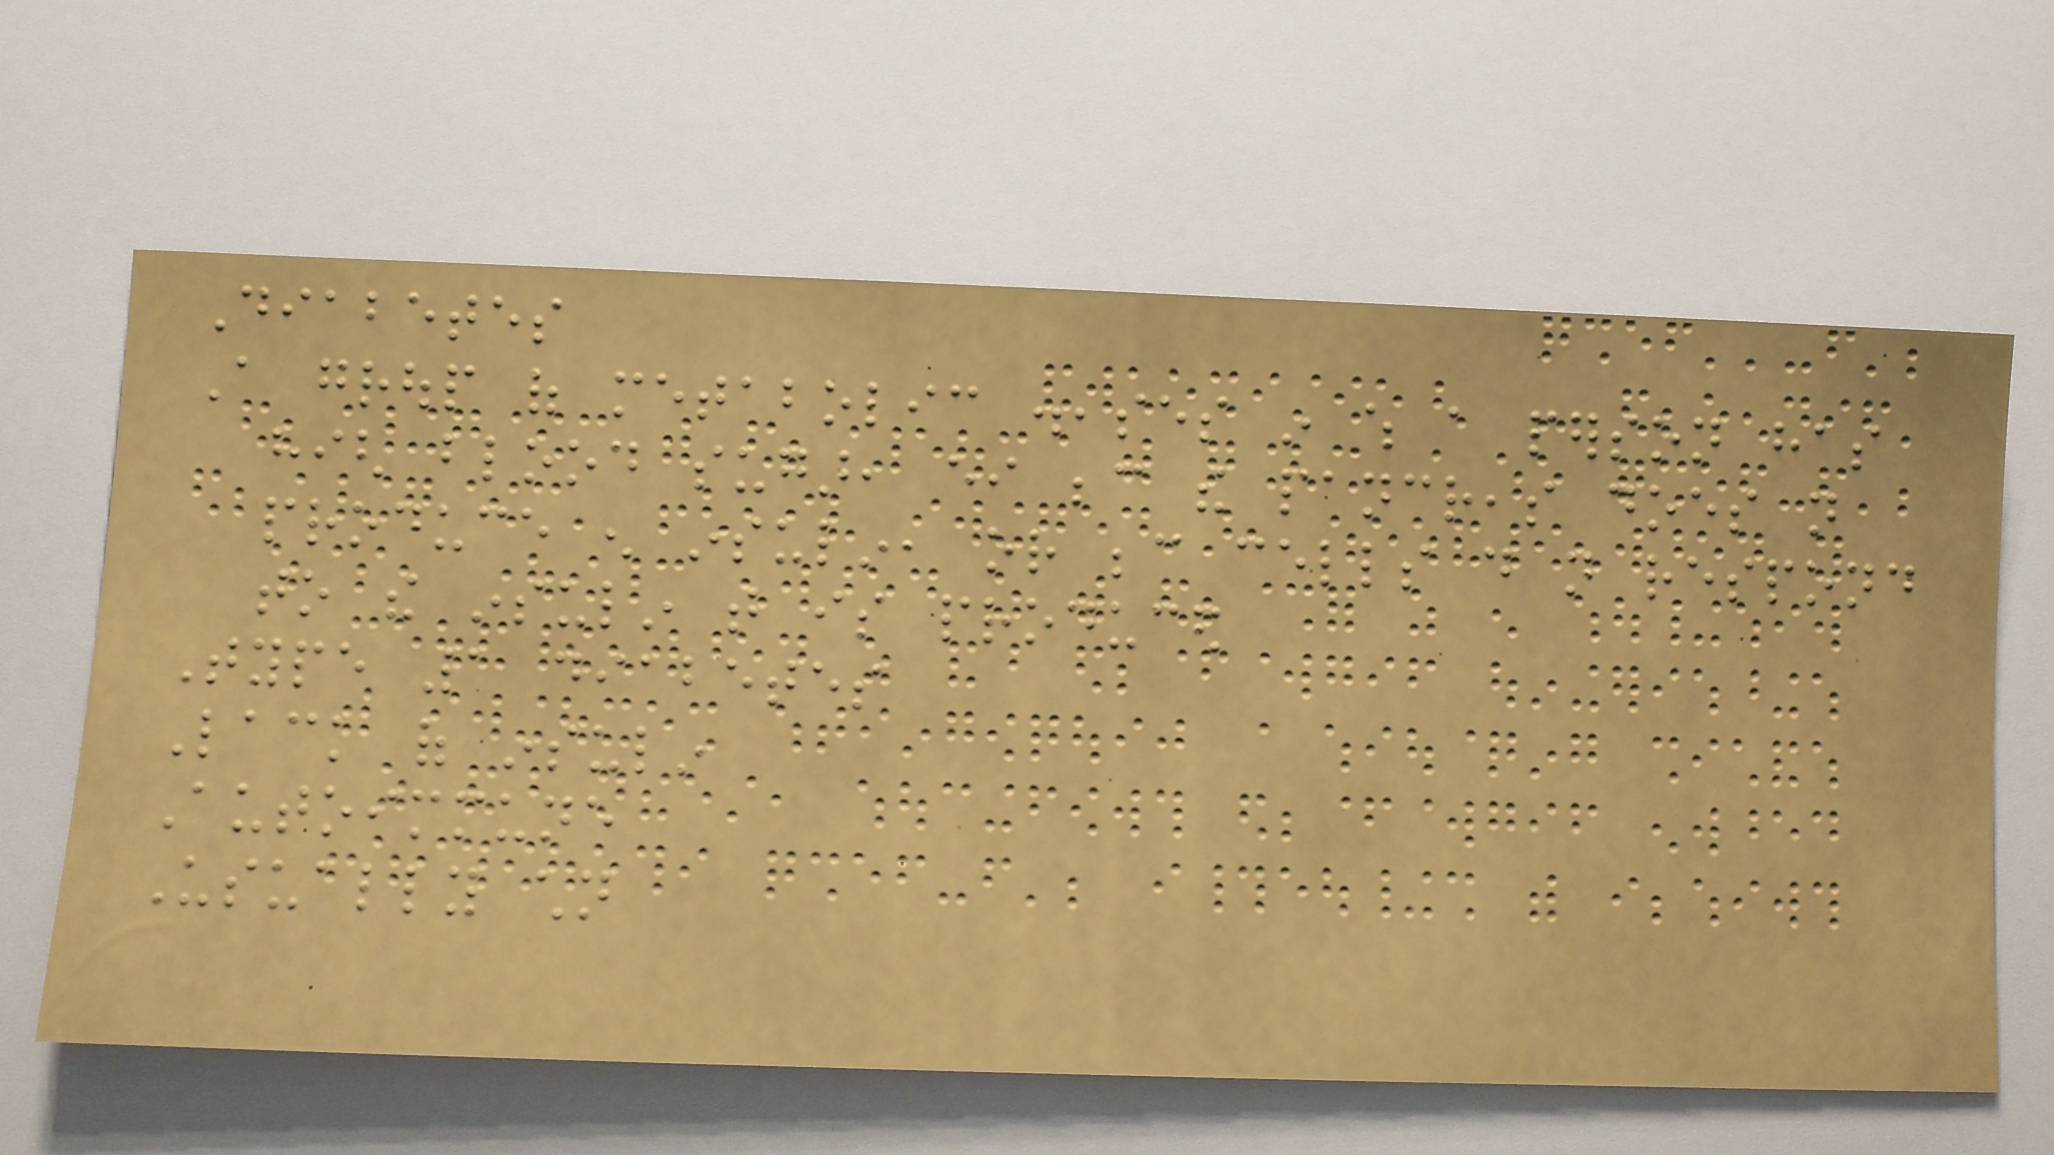Diabetes
A group of metabolic diseases in which a person has
high blood sugar, either because the pancreas does not
produce enough insulin, or because cells do not respond
to the insulin that is produced
Type 1 diabetes
Lack of insulin
Autoimmune
Usually children
